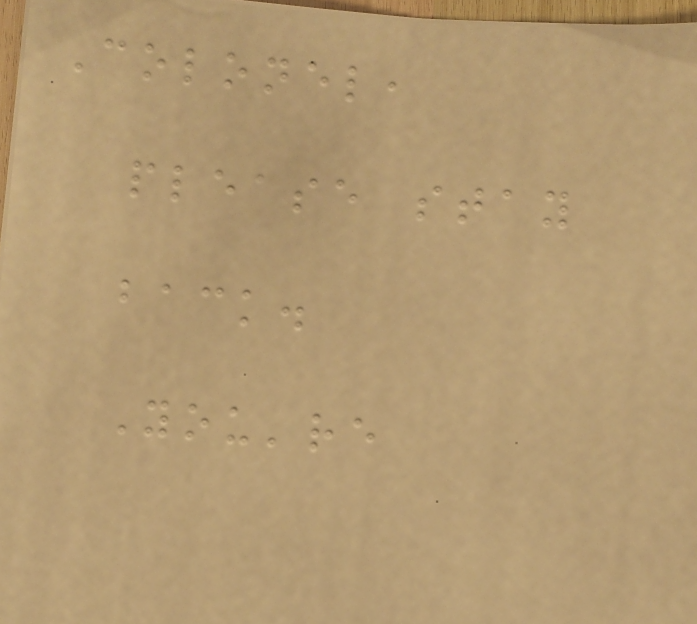Colonel,
please stay
back.
You're
